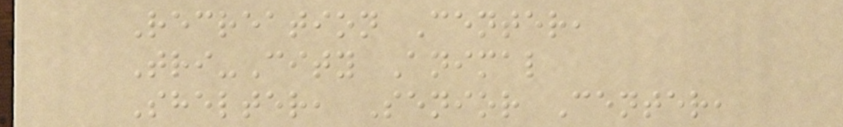Recreation Center,
Tri-City Animal
Shelter, Senior Center,
